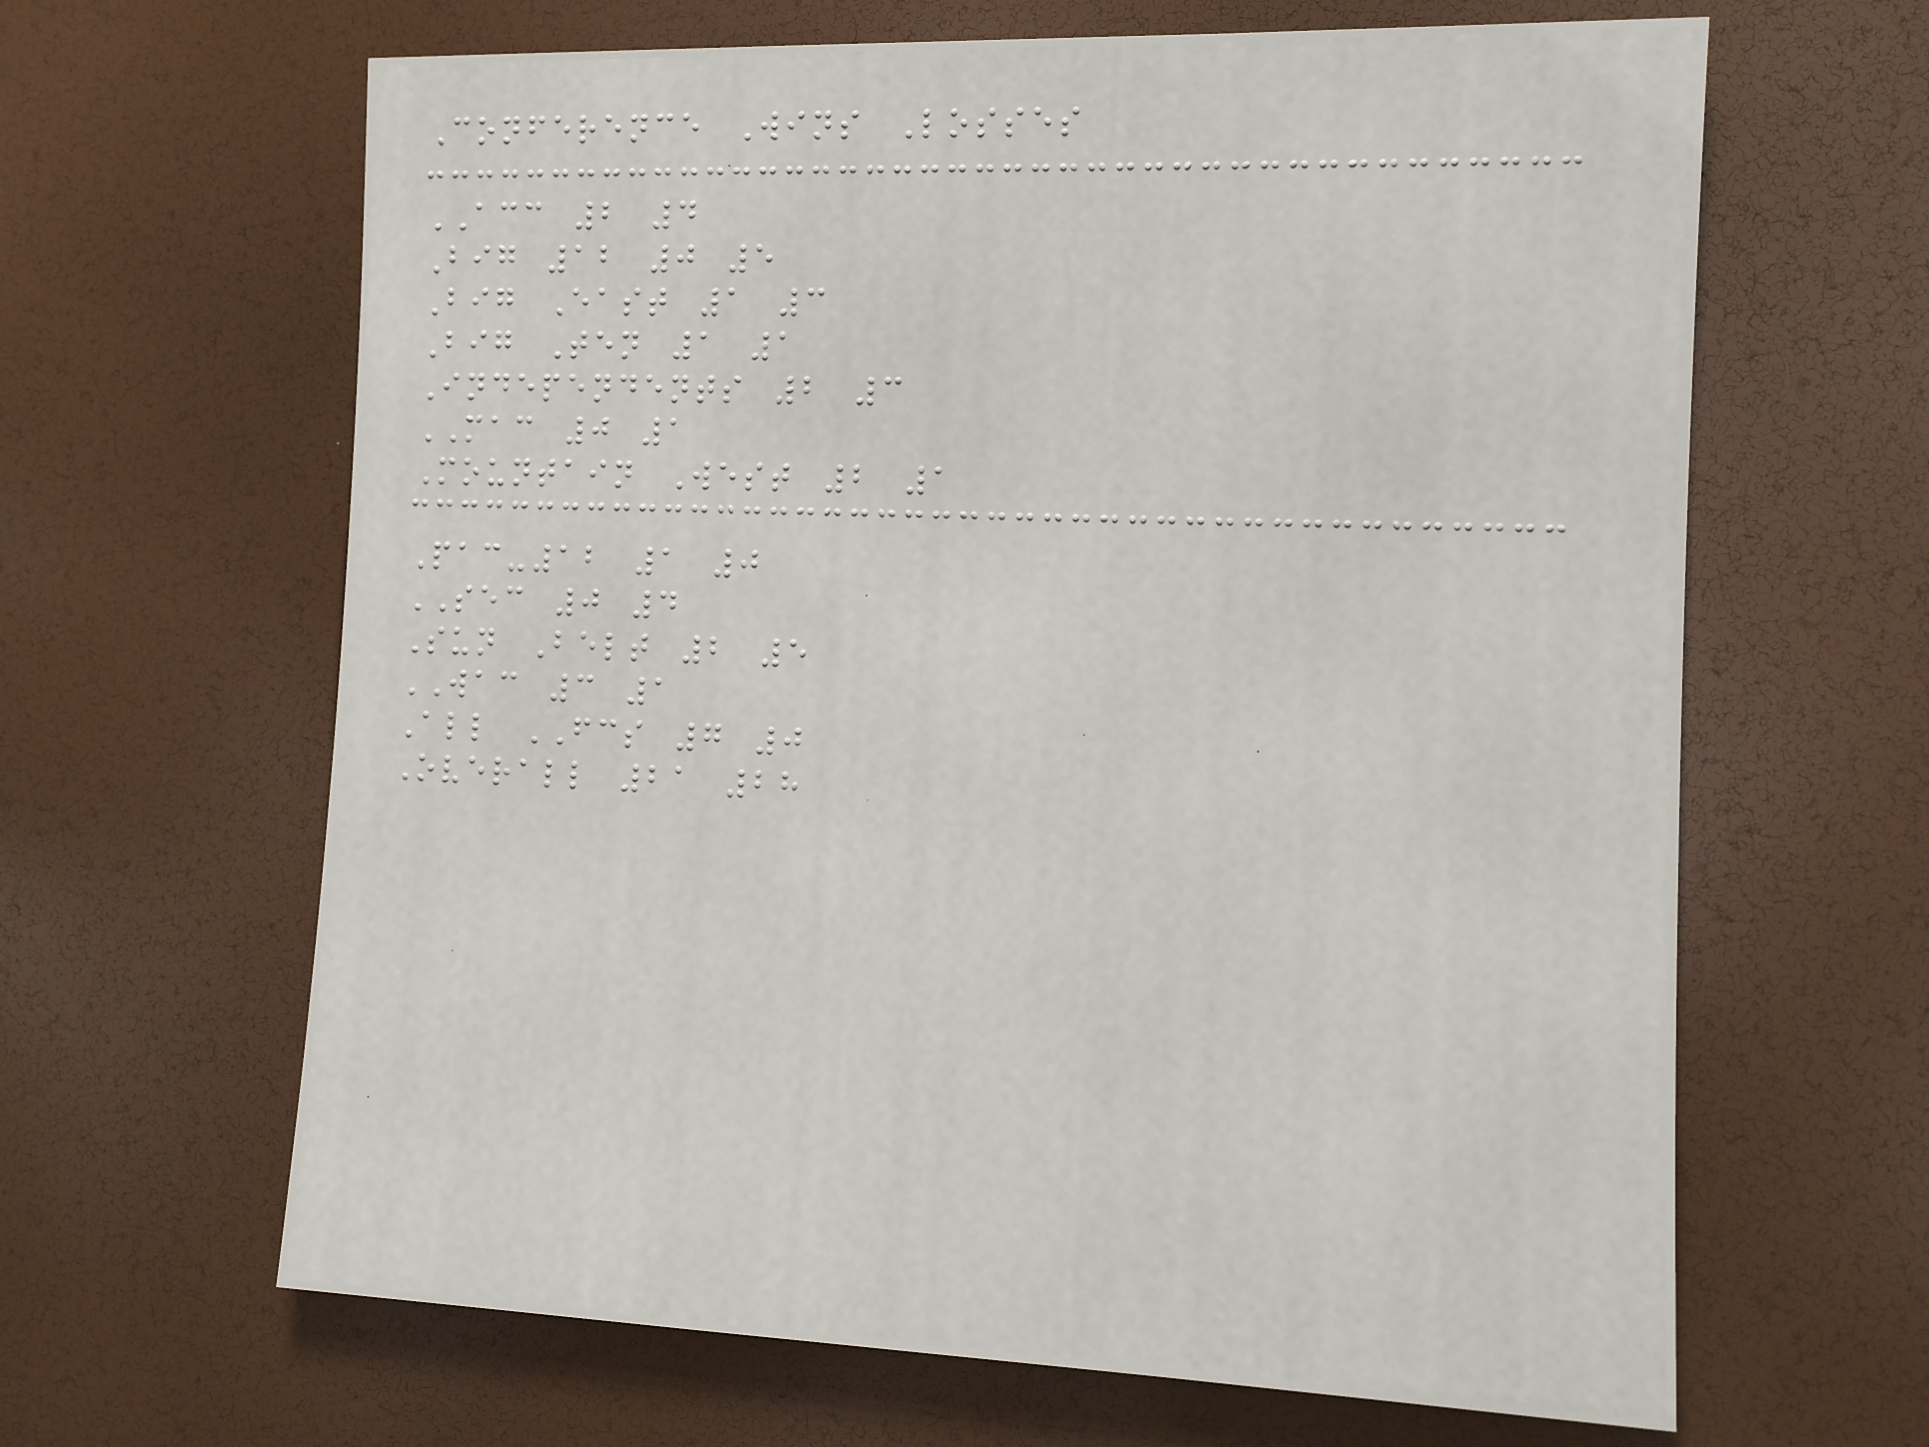Conference Wins Losses
ACC 2 4
Big 12 0 5
Big East 1 3
Big Ten 1 1
Independents 2 3
MAC 0 1
Mountain West 2 1
Pac-12 1 0
SEC 0 4
Sun Belt 2 5
WAC 3 1
All FCS 7 0
Overall 21 28
